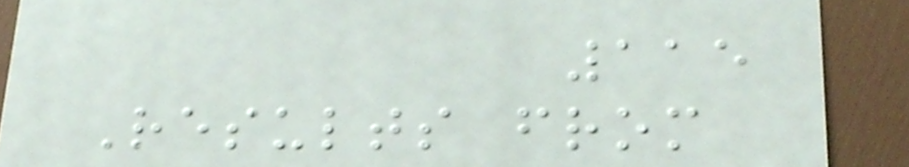115
Results from
